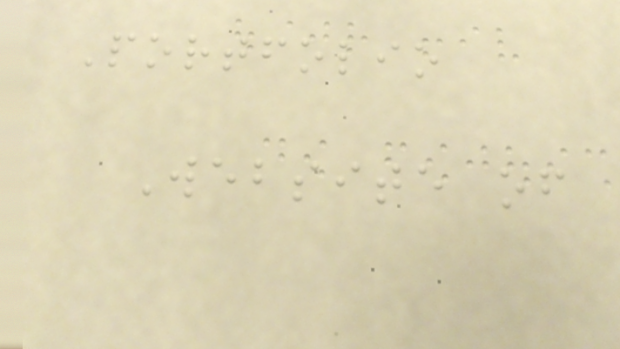Portfolio
Website of
